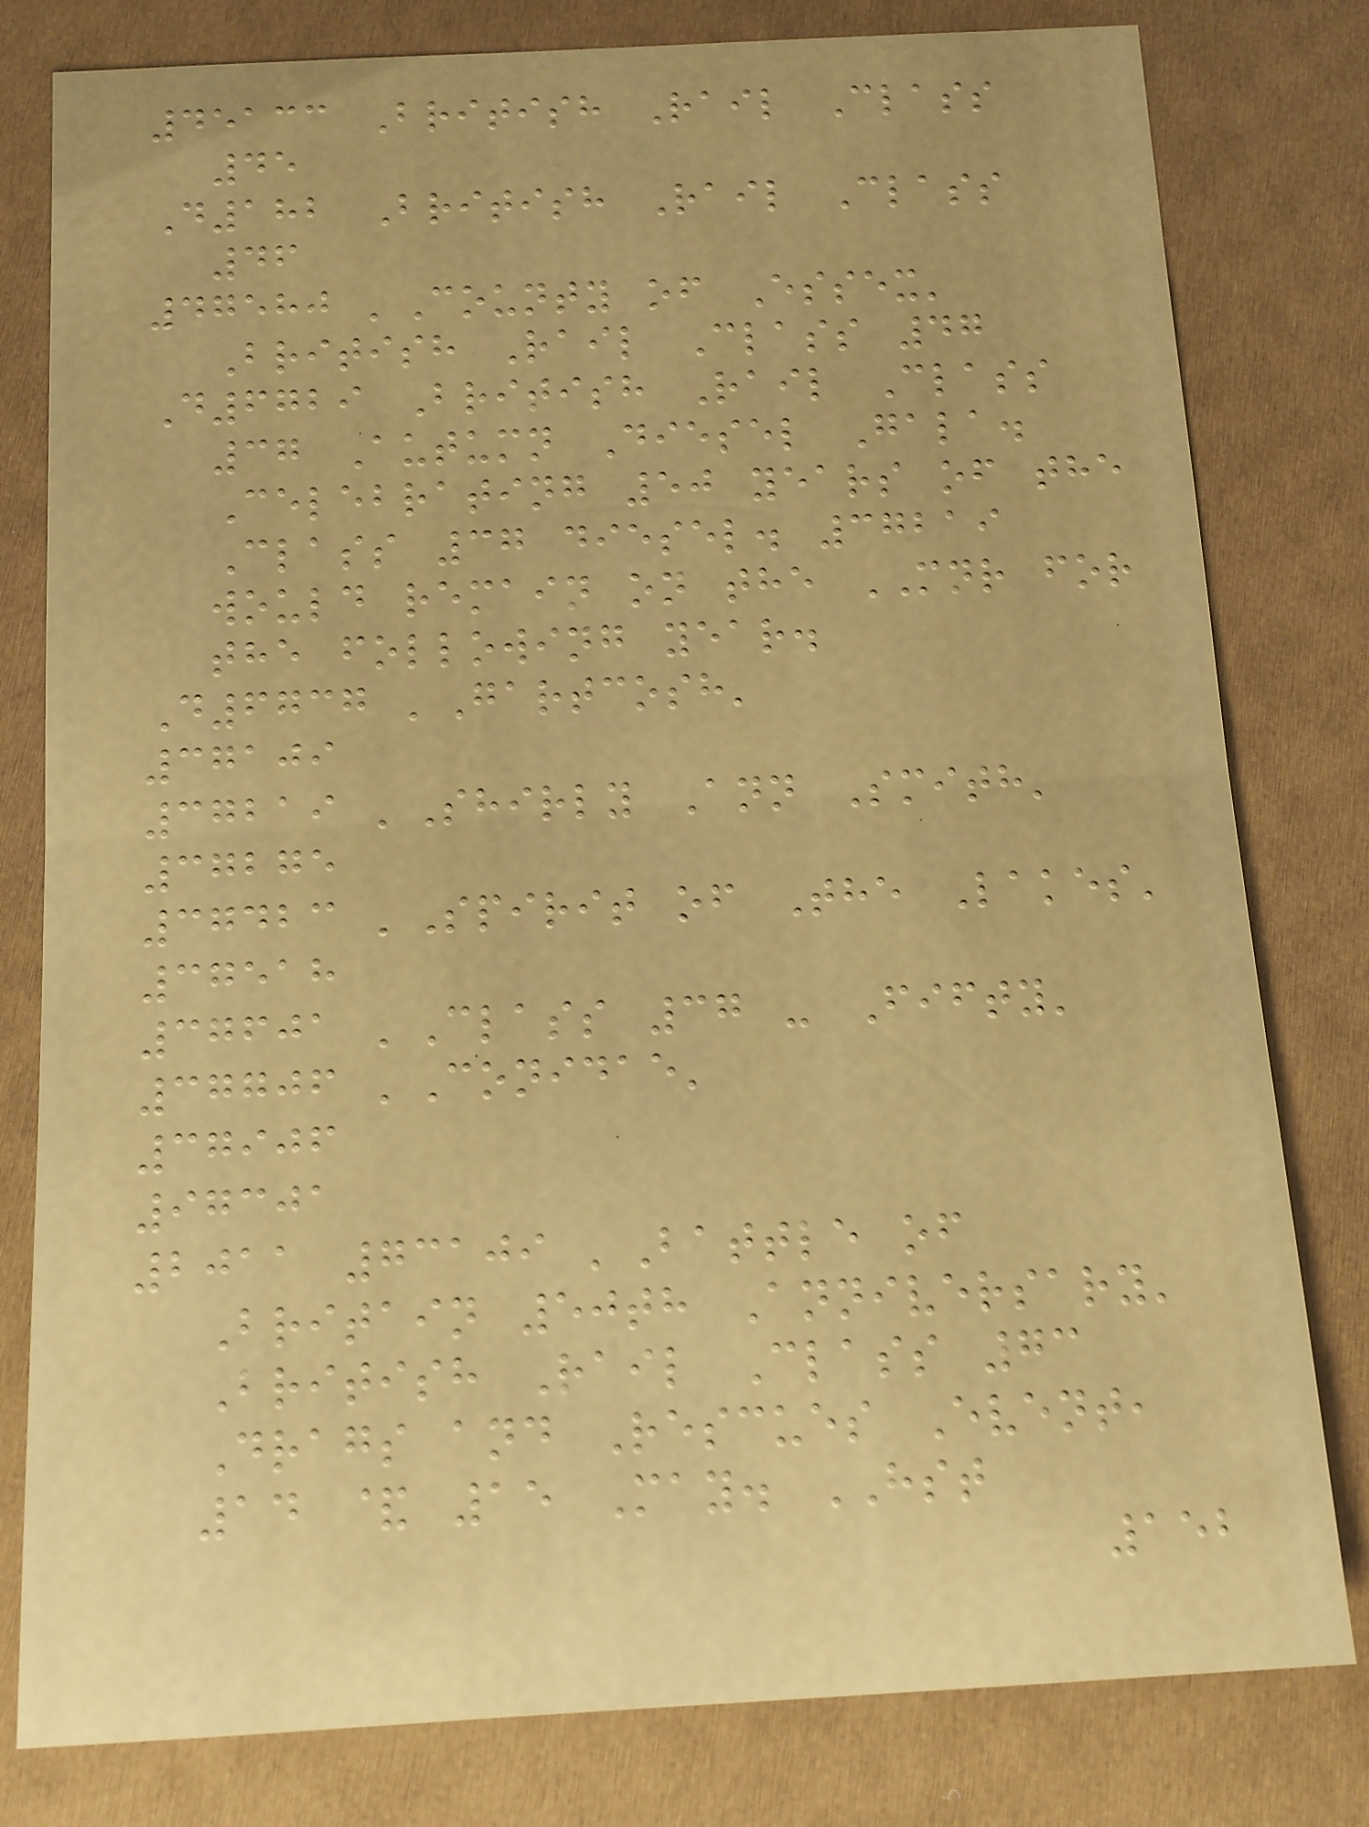45133 British Rail Class
45
D182 British Rail Class
46
47580 'County of Essex'
British Rail Class 47
D6729 British Rail Class
37 Autumn Diesel Gala.
Celebrating 50 years of the
Class 37 diesel. 37219
would remain on the MNR for
the following year.
D6737 'Gartcosh'
37109
37219 'Shirly Ann Smith'
37275
37423 'Spirit of The Lakes'
37518
37601 'Class 37 - Fifty'
37706 'Conidae'
37906
97301
2011 73109 'Battle of
Britain 50th Anniversary'
British Rail Class 73
Drags and Rescues Event,
14 & 15 May. HST
152
